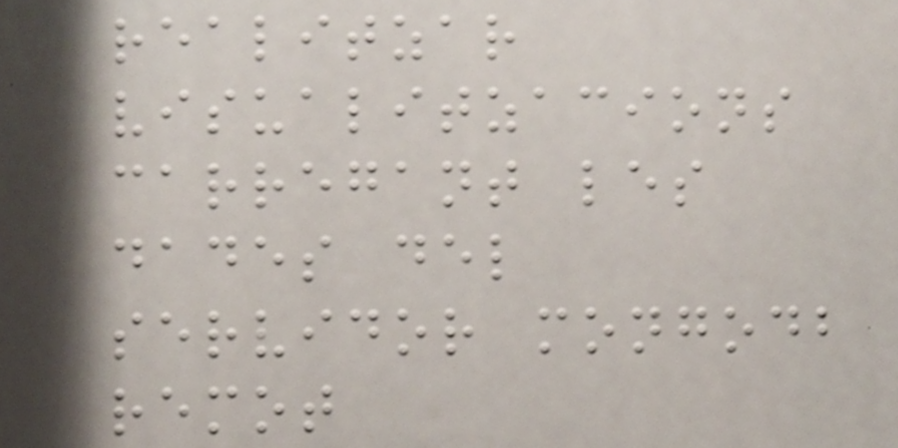realitzar
visualitzacions
carregant les
dades del
servidor mongodb
remot
